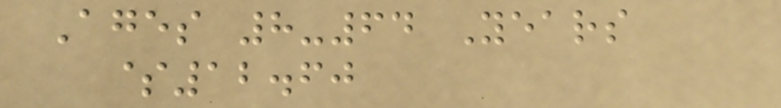Ages 8-64 Years
$12.60
